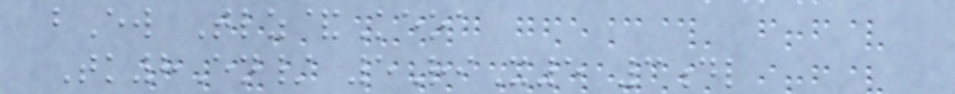bEw Tlz&Keoa
Tk8En/ 5RiX5 3dl
